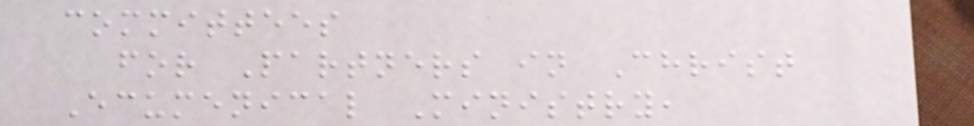committees
for Partners in Christ
Ecumenical Ministry,
